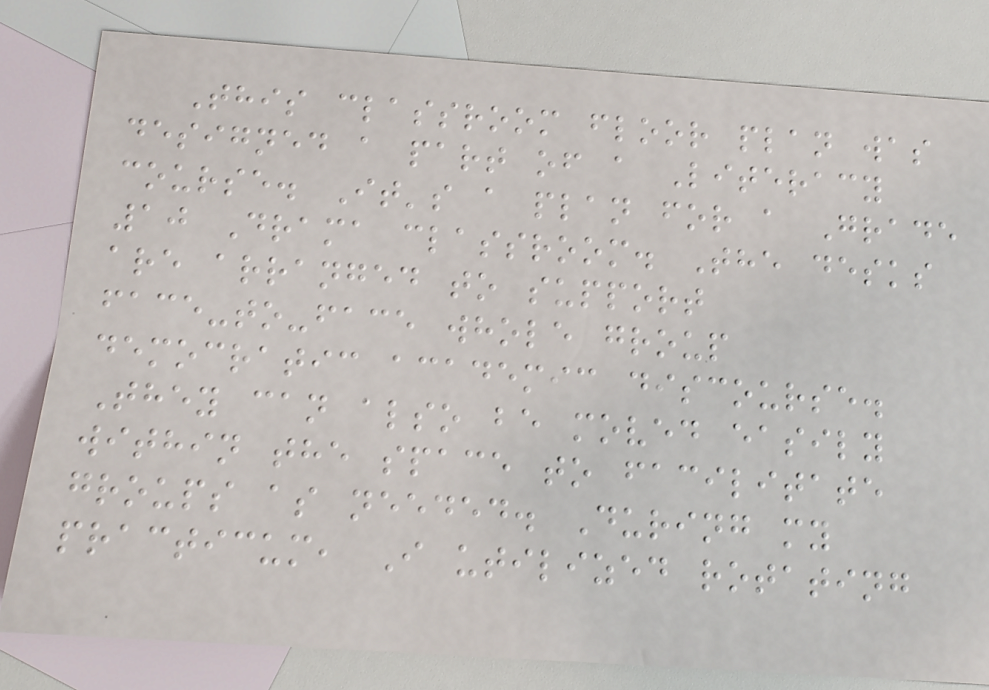This classroom floor plan was
designed a part of a Literacy
course. It's a plan for a Grade
10 Drama classroom. The desks
are arranged to support
face-to-face whole group
democratic academic discourse.
They can also be moved easily
within the space to facilitate
groups as needed. During my
practicum, I utilized rotating
